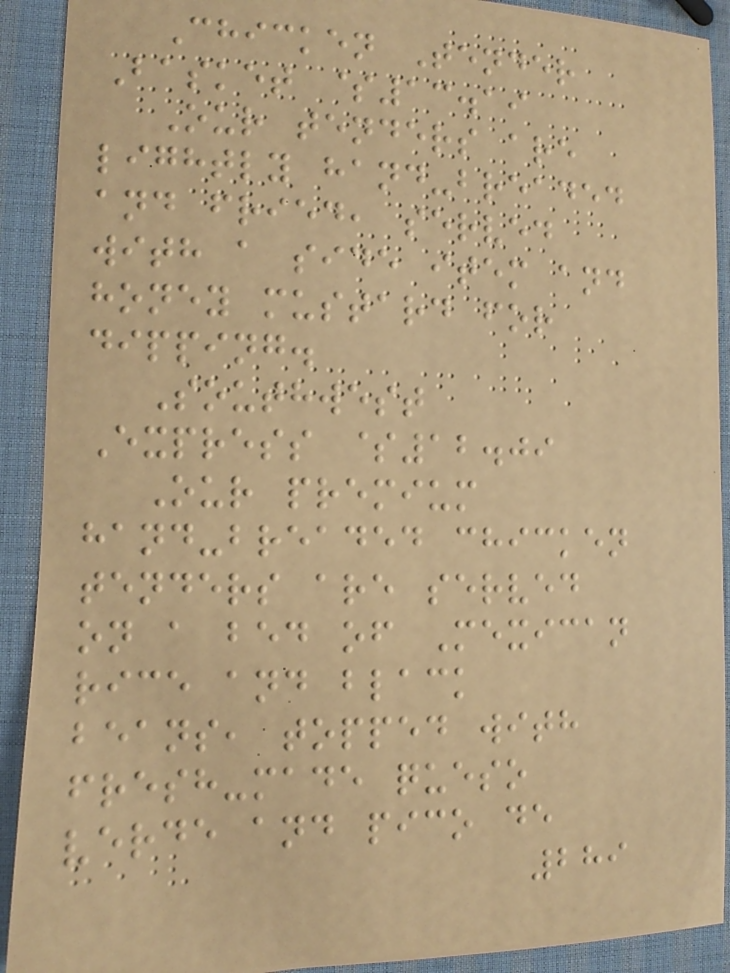Chicken Tender
Basket $13.19
Our tenders are
lightly hand-breaded
and fried, served
with a side item and
honey mustard for
dipping.
Southwest
Express $12.09
Our premium
hand-breaded chicken
tenders are served
on a bed of Mexican
rice and black
beans, topped with
fresh-made queso
verde and pico de
289
